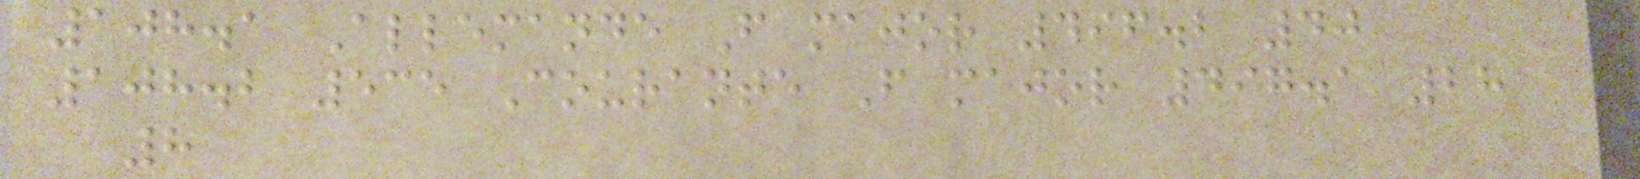108.1 Allemande F major 496.2 40
108.2 535 Courante F major 497.1 28
8
